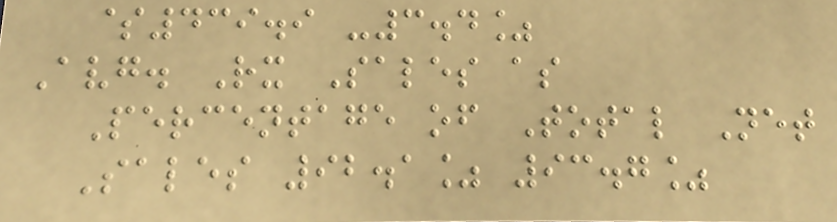$439.9 -3.4%
Avg. Rx Sales as
Percentage of Total Net
Sales 92.1% 93.7%
